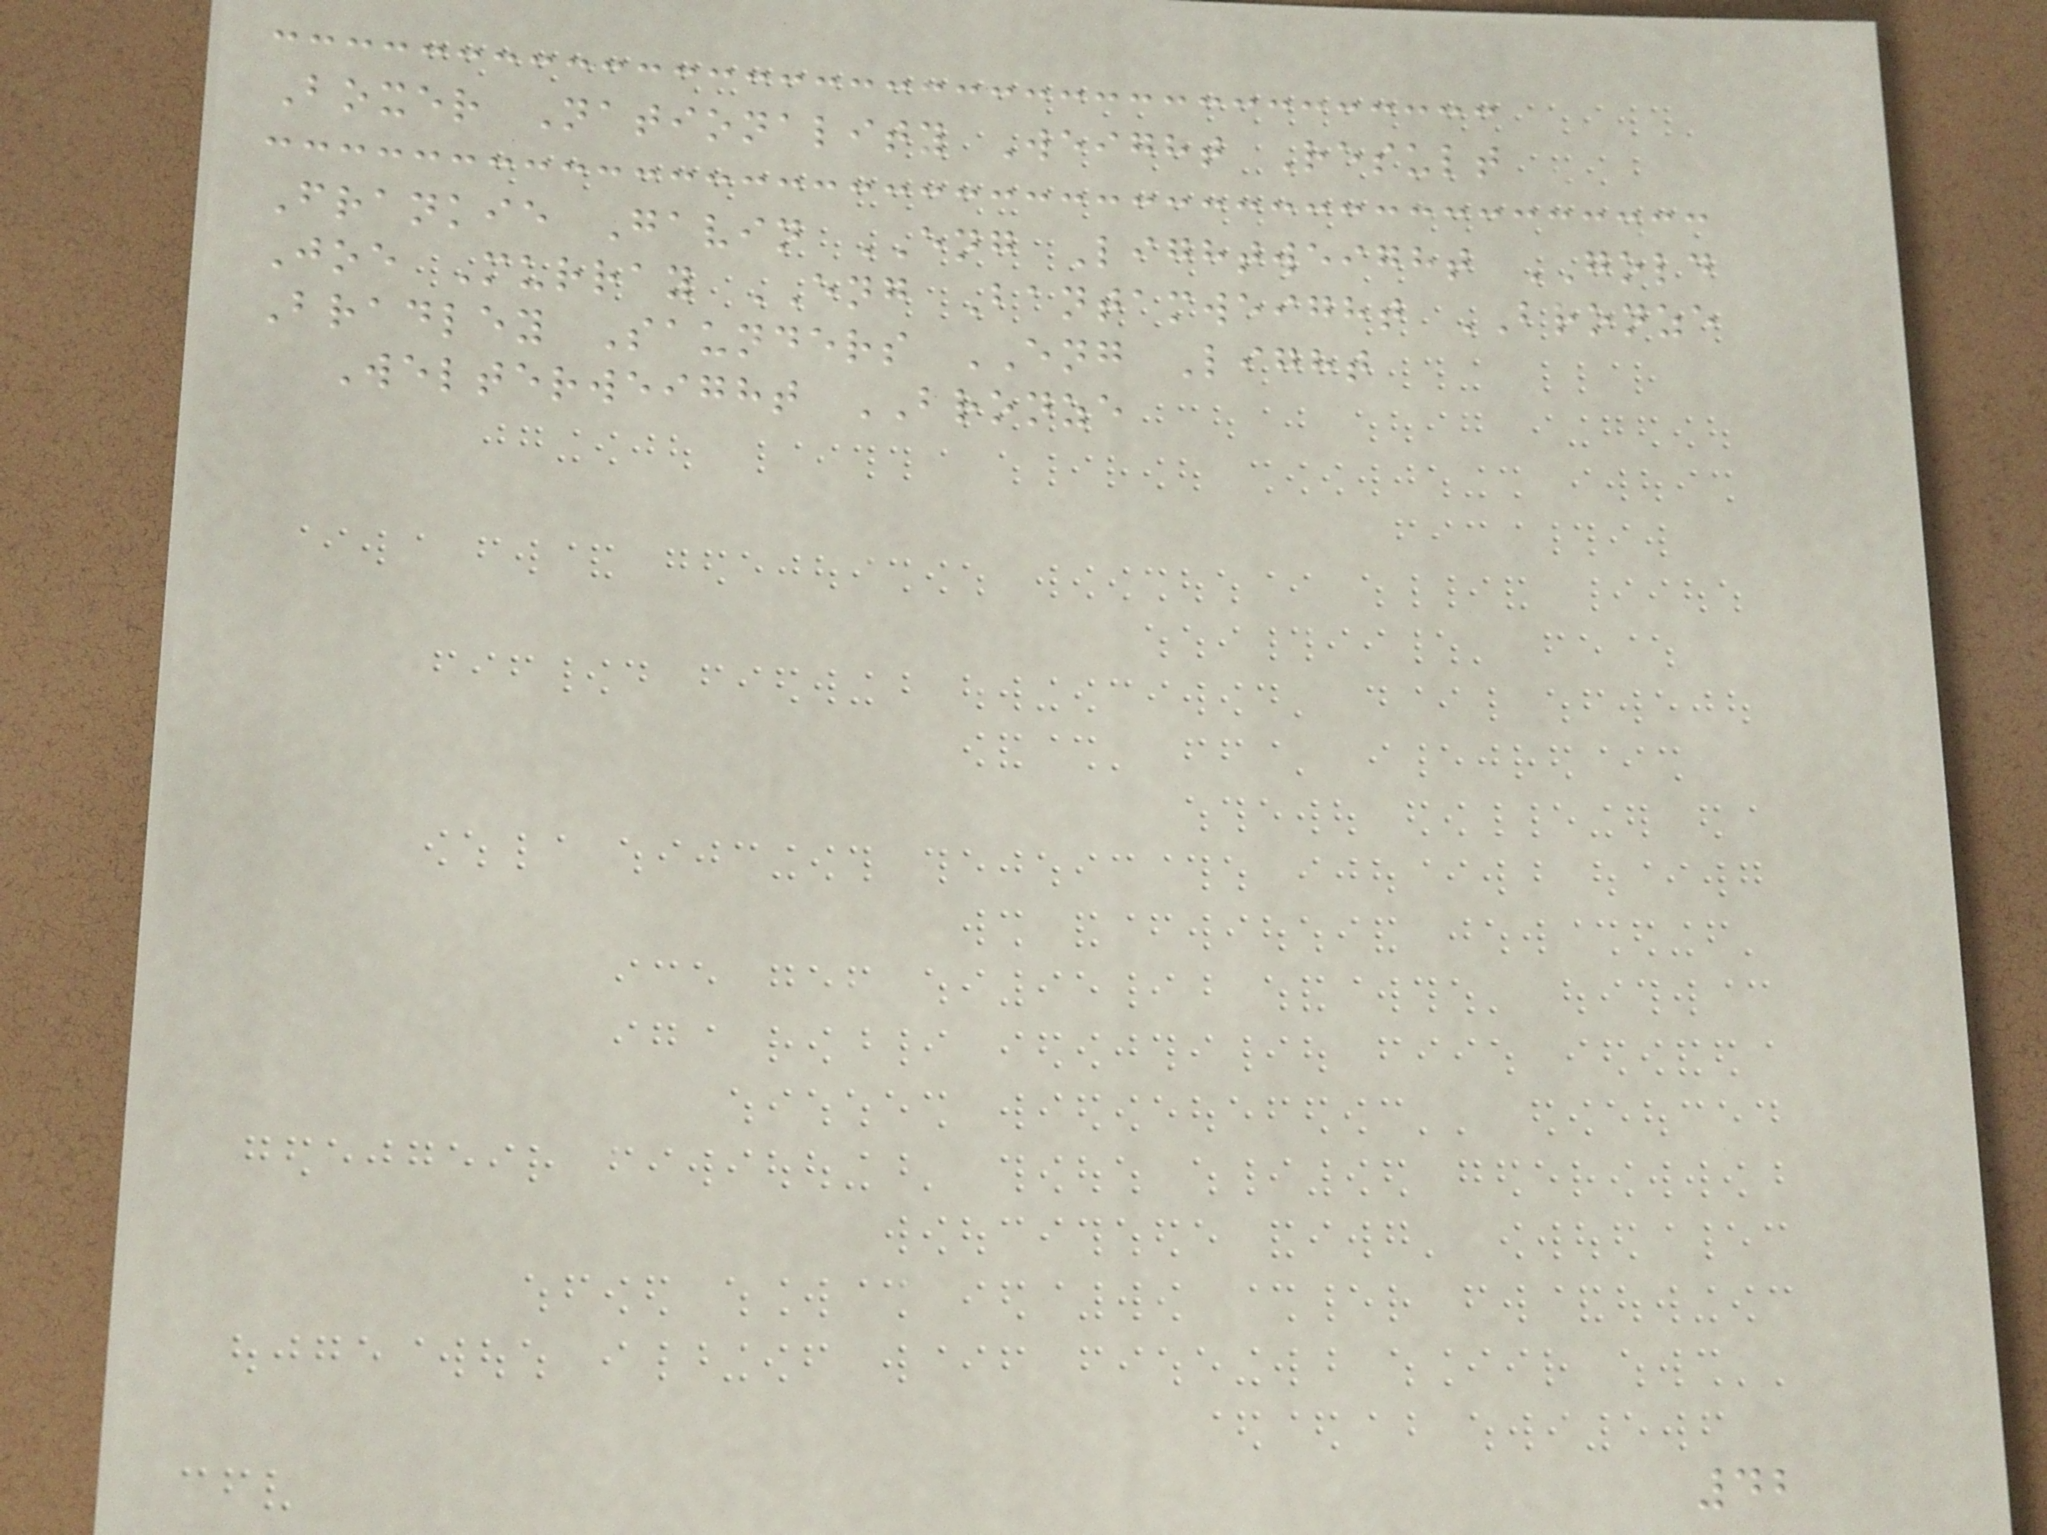Boxer Nationality Weight Result
Frankie Gavin ENG Lightweight GOLD
Joe Murray ENG Bantamweight BRONZE
Bradley Saunders ENG Light
Welterweight BRONZE
42
